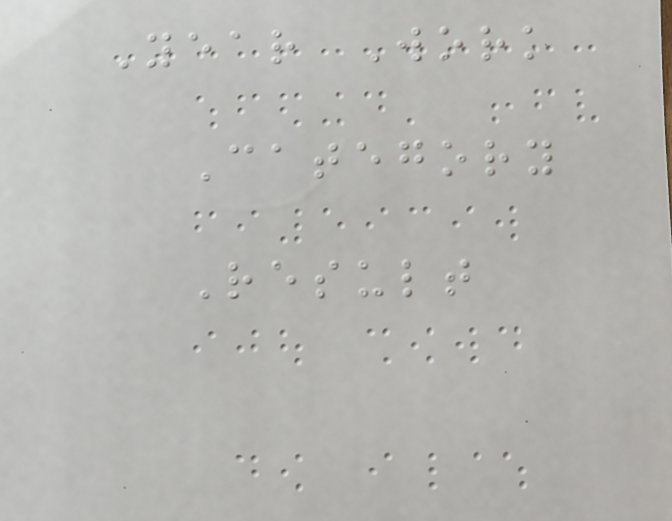Year Work
Category
Result
